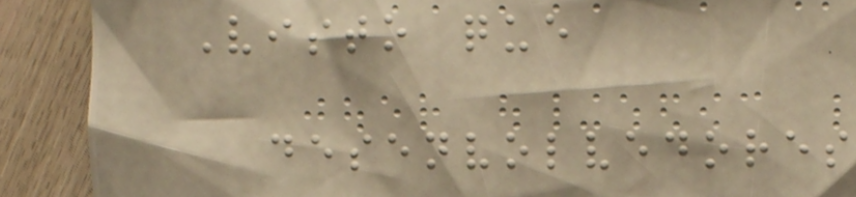Visto que
desenvolvedores
